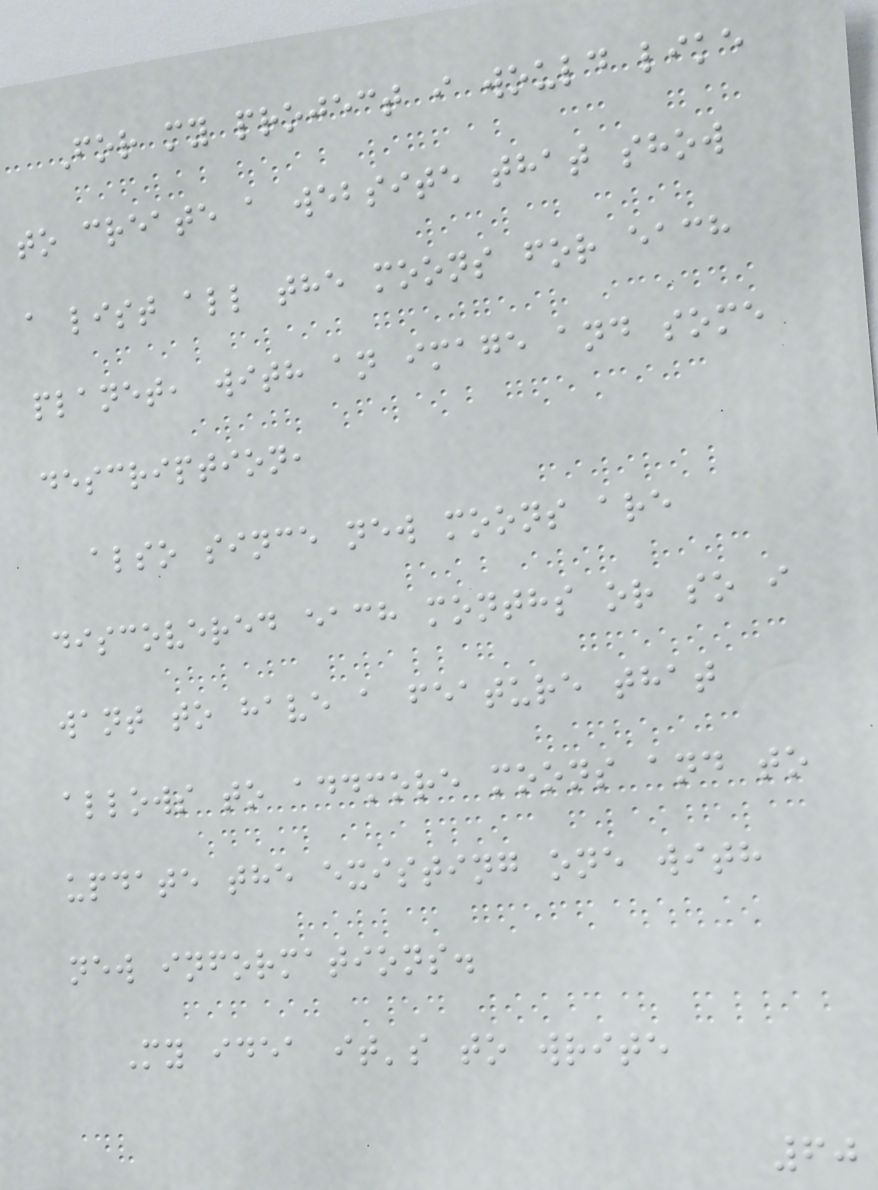For my project i would like
to create a website that show
a list all the moons for each
planet, with an image and some
description,
also since new moons are
discovered each months or so i
want to have a feature that
allows to addmore moons and to
update the existing one with
new informations.
My idea it's to write
60
